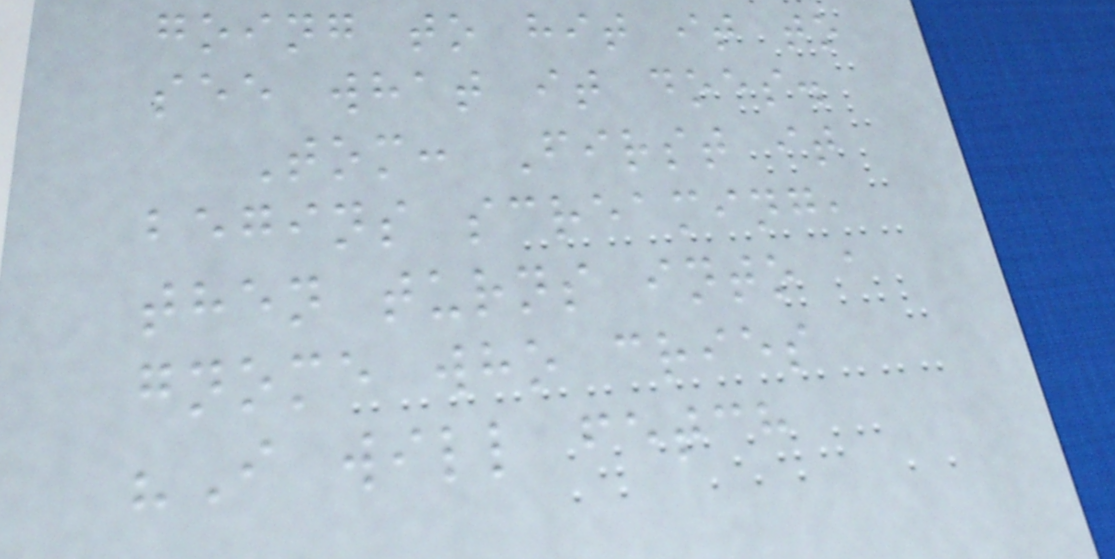going to hit it to
see what it does.
Tom: First it
begins screaming,
then turns into a
gnome who cries
"I will fetch
